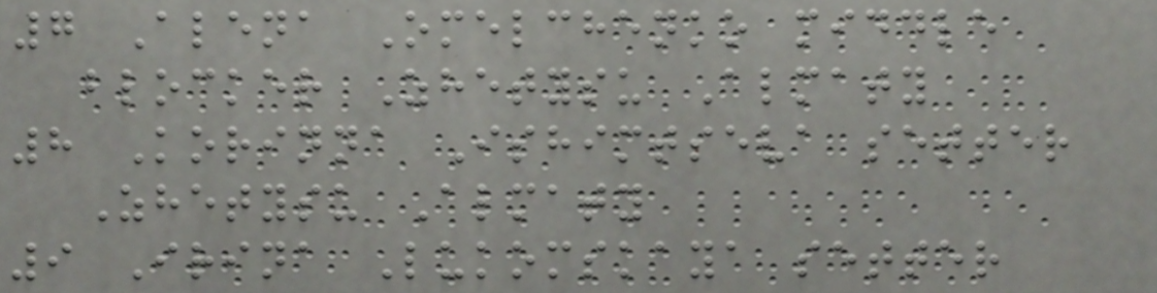7 Alena Omelchenko middle
blocker Zhetysu Almaty
8 Korinna Ishimtseva setter
Zhetysu Almaty
9 Irina Lukomskaya setter
